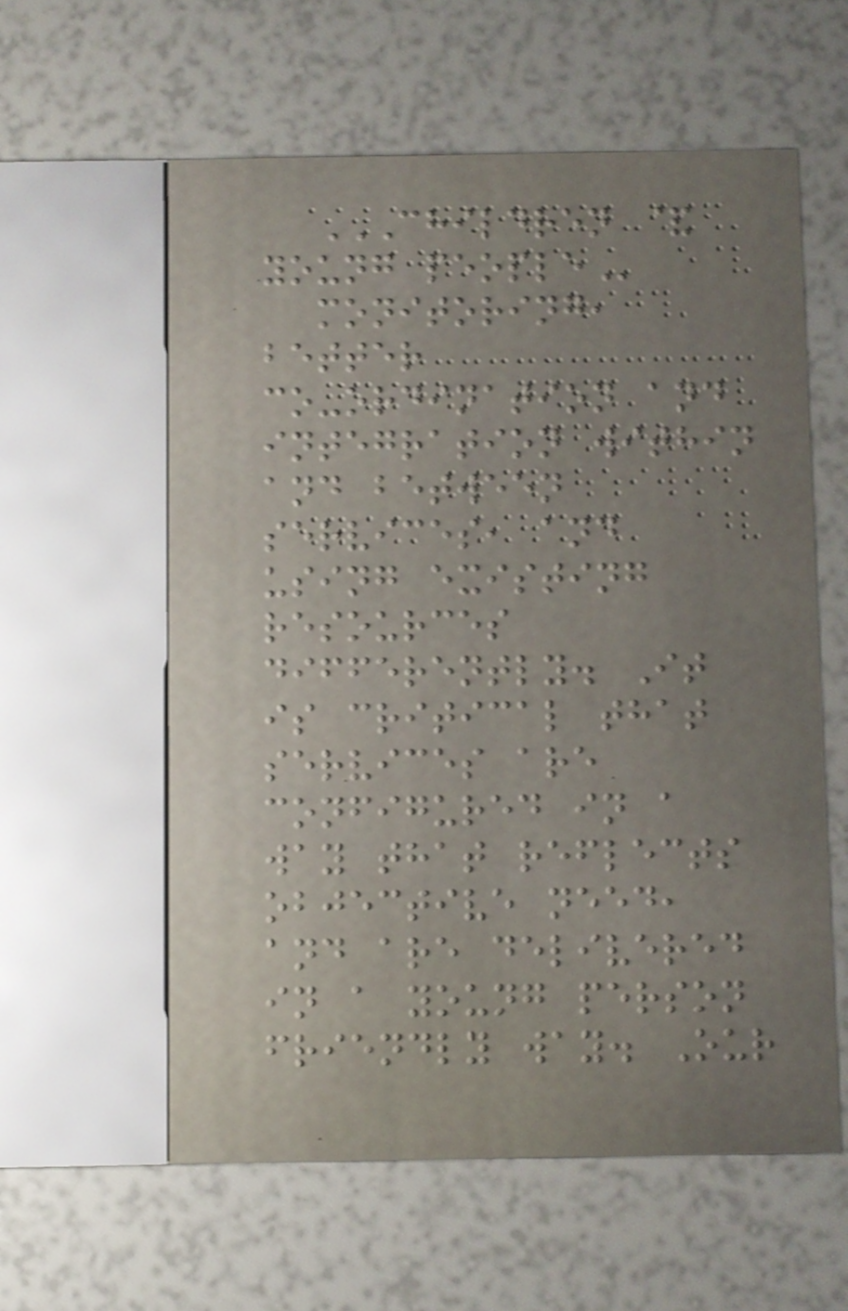CHILDREN &
YOUNG PEOPLE
monitoring,
better
co-ordination and
integration within
and between
services, and
using existing
resources
differently. It
is critical that
services are
configured in a
way that reflects
objective need,
and are delivered
in a young person
friendly way. Our
